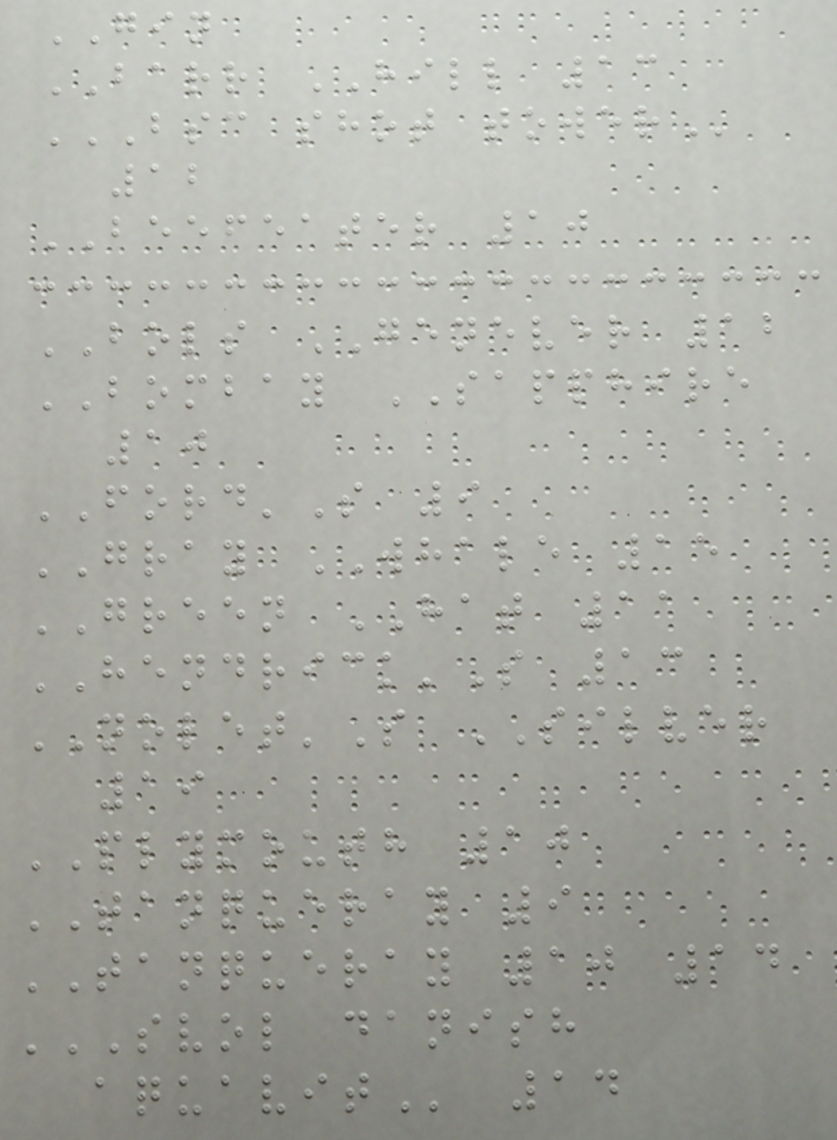GIN
BARR HILL 13
BSC SHOT TOWER
12
BEEFEATER 10
BOLS GENEVER 12
BOMBAY SAPPHIRE
10
FORD'S 9
GRAY WHALE 15
GREEN HAT 11
HENDRICK'S 13
NOLET'S SILVER
19
PLYMOUTH 10
TANQUERAY 9
TANQUERAY 10 14
SVOL DANISH
AQUAVIT 14
